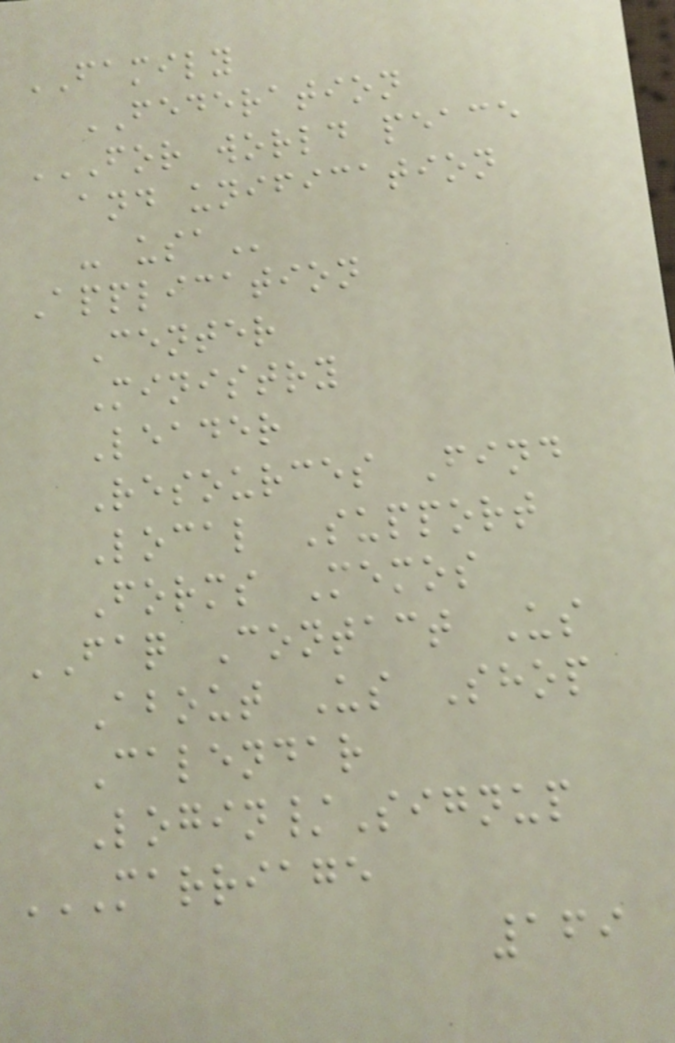FAMILY
FEDERATION
FOR WORLD PEACE
AND UNIFICATION
- USA
Application
Center
Ministry
Leader
Resources Find
Local Support
Forms Memos
FAQ Contact Us
About Us Shop
Calendar
Login/Signup
MARRIAGE
169
